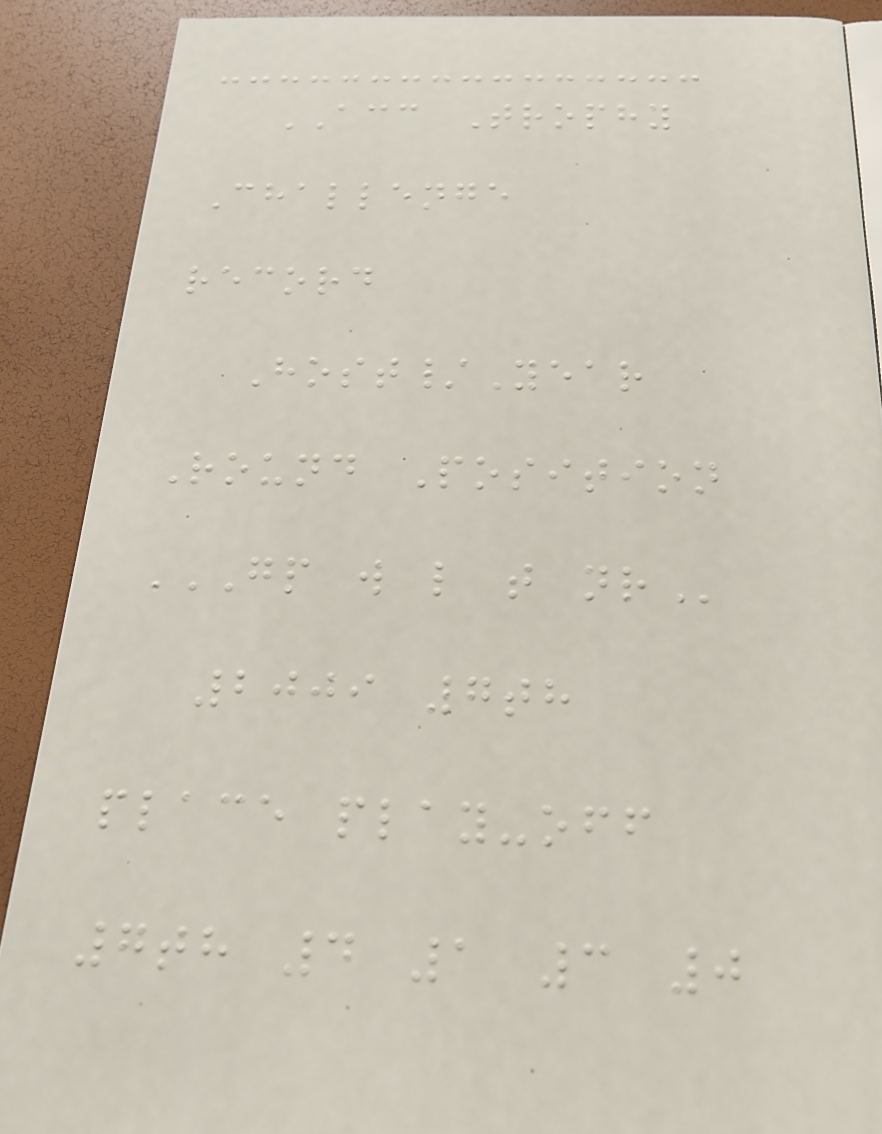ACC Trophy
Challenge
record
Host/Year
Round Position
GP W L T NR
2009 7th
place play-off
7th 4 1 3 0
